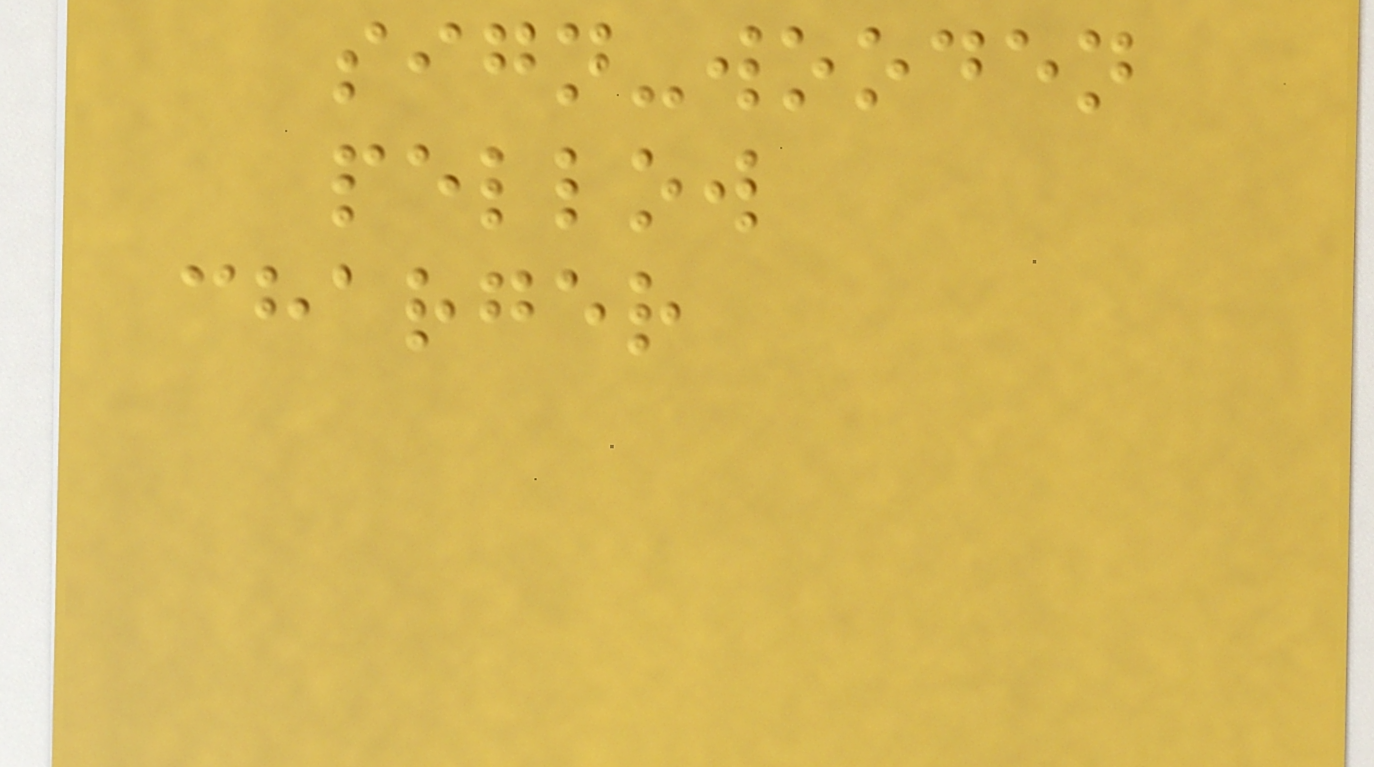sign-wooden
pellow
charger
